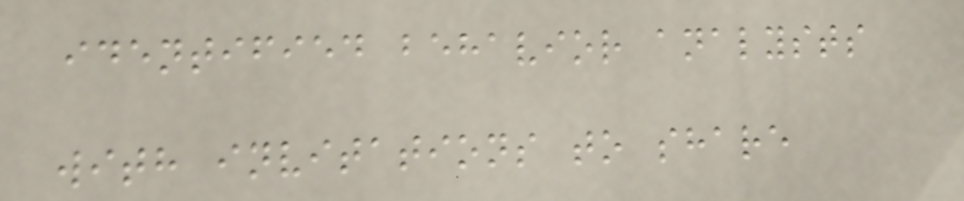identified behavior analysts
with invitations to share
